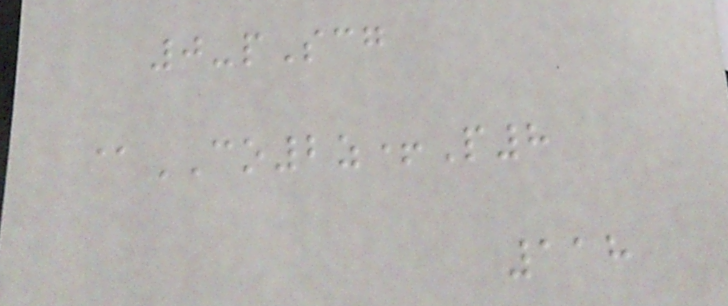0-pScg
@CO2z+P8
118
